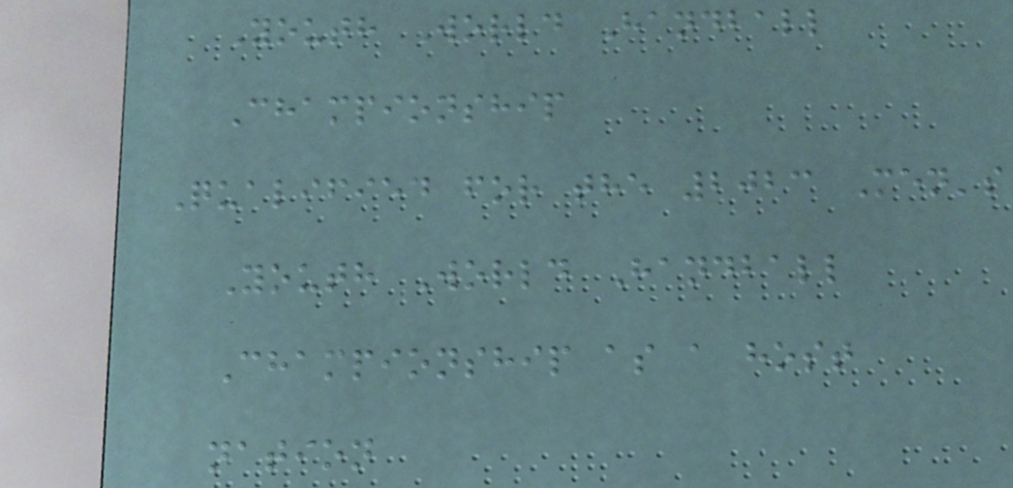Youth World Handball
Championship
Qualified for the 2023 Men's
Youth World Handball
Championship as a host
nation
